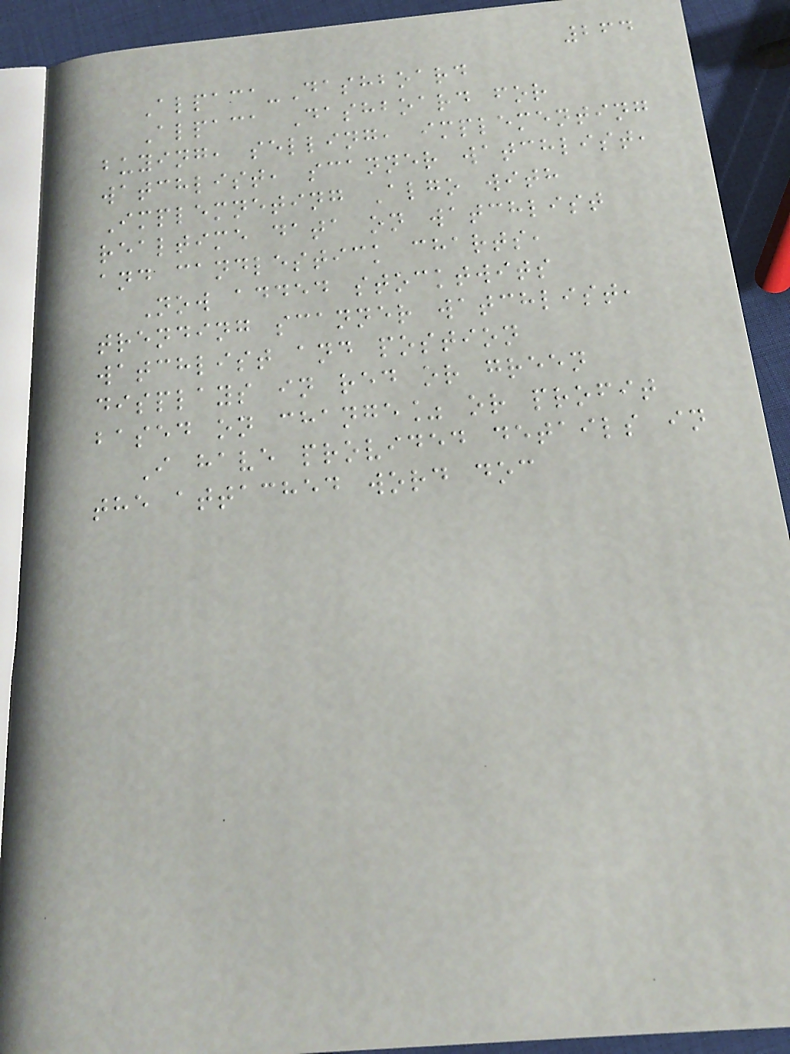264
Alpaca-Dashboard
Alpaca Dashboard for
buying, selling, implementing
watchlist, scanner watchlist,
Implemneting Algo with
realtime data on watchlist
and candlestick charts,
Now added stocktwits
trending scanner watchlist,
watchlist and postion
displays in red or green
based on change% or profit
I have provided details in
the attached word doc
